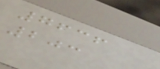7636
203
